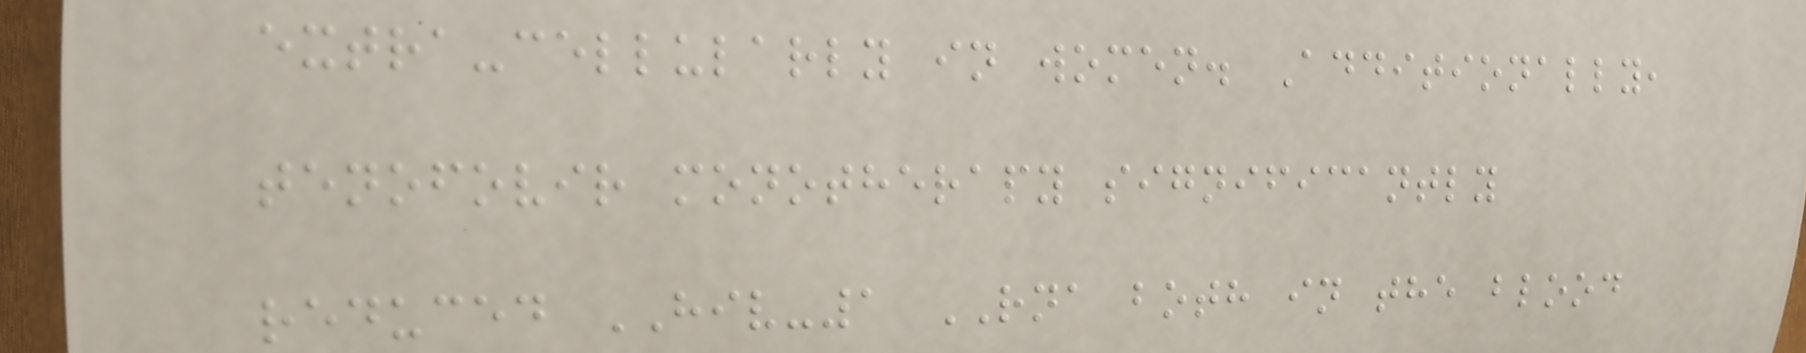extra-cellularly in women. Additionally,
tenofovir monotherapy significantly
reduced HIV-1 RNA both in the blood
